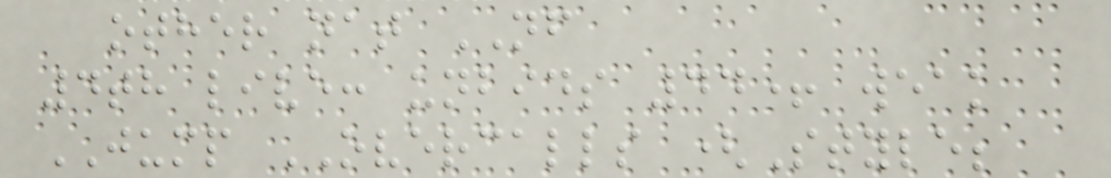other nat NF
4th live: unbids 44+ weak
JUMP OVERCALLS (Style;
